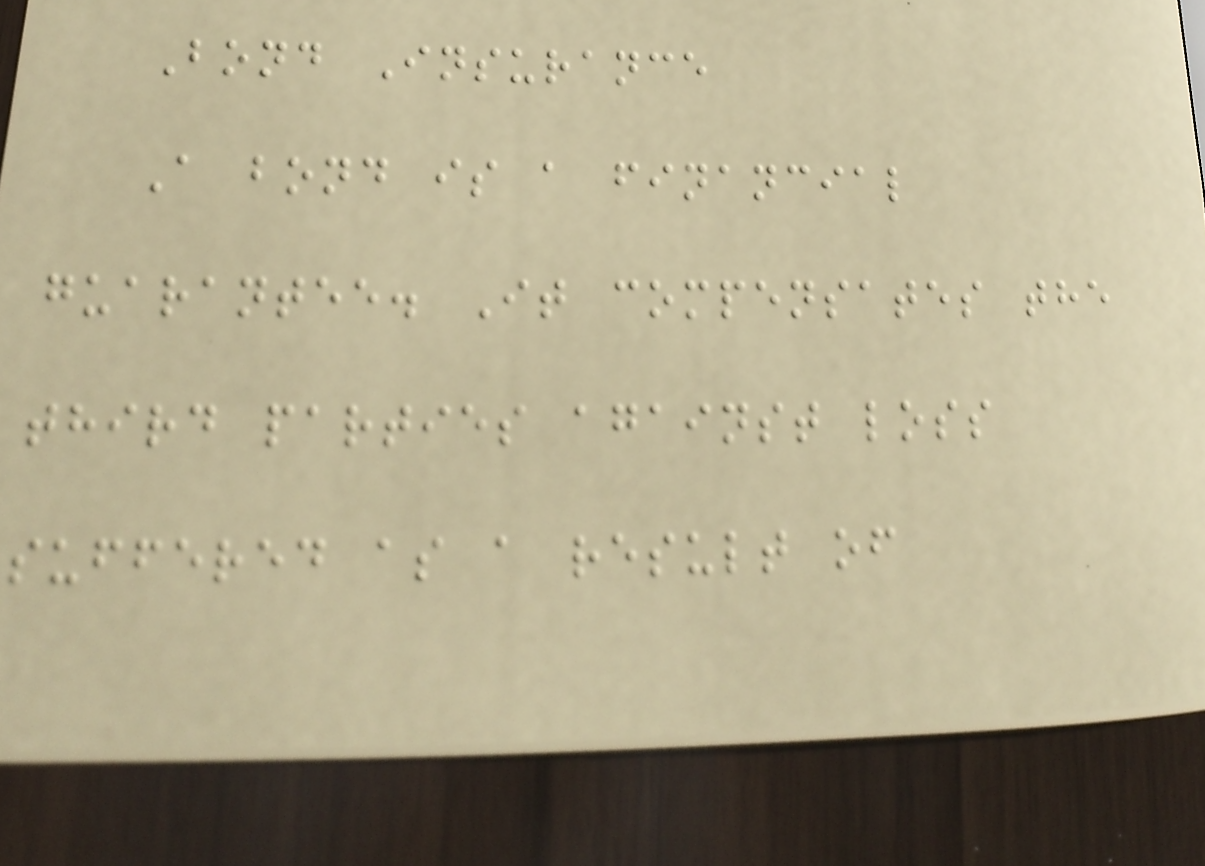Bond Insurance
A bond is a financial
guarantee. It compensates the
third parties against loss
suffered as a result of
